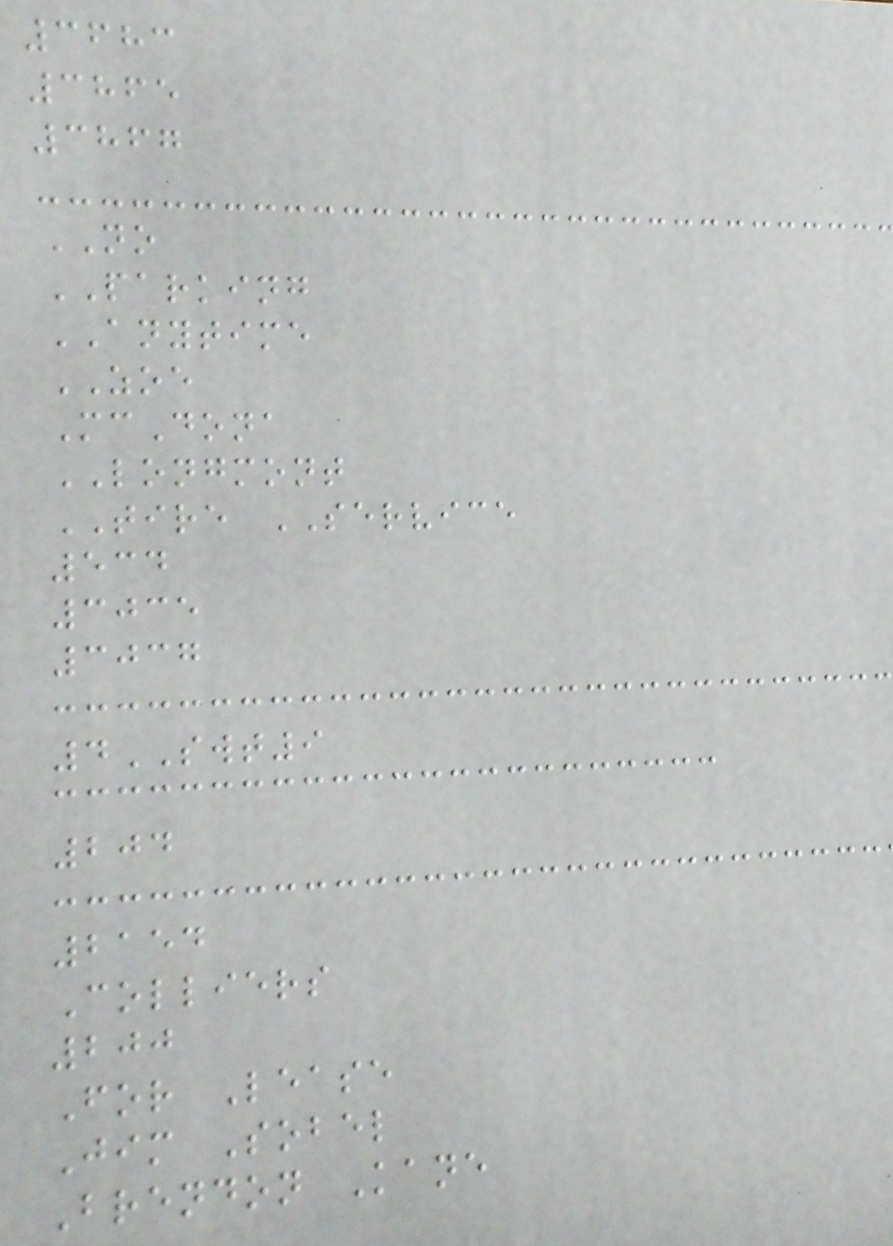3683
3865
3867
NO
PARKING
ANYTIME
ZOE
McDona
LONGMONT
TIRE SERVICE
534
3035
3037
4SWT9
204
2154
Colliers
200
For Lease
Jim Sobel
Brendon Kane
